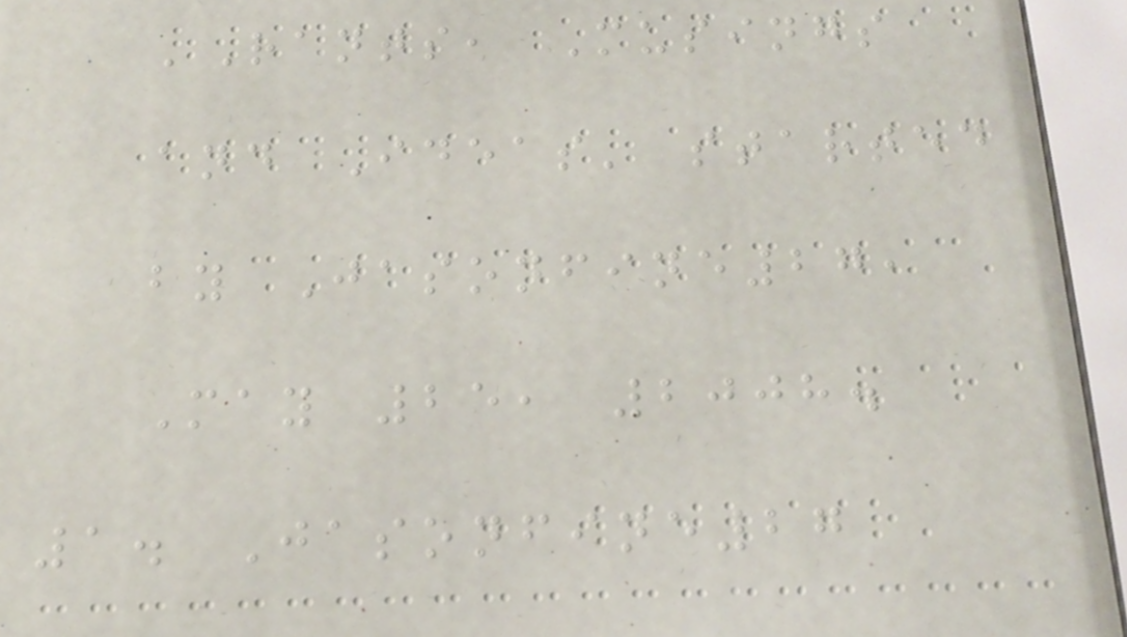'Rants, Musings
and Ideas' started
by Jasonfine27,
May 25, 2008.
1. Jasonfine27
